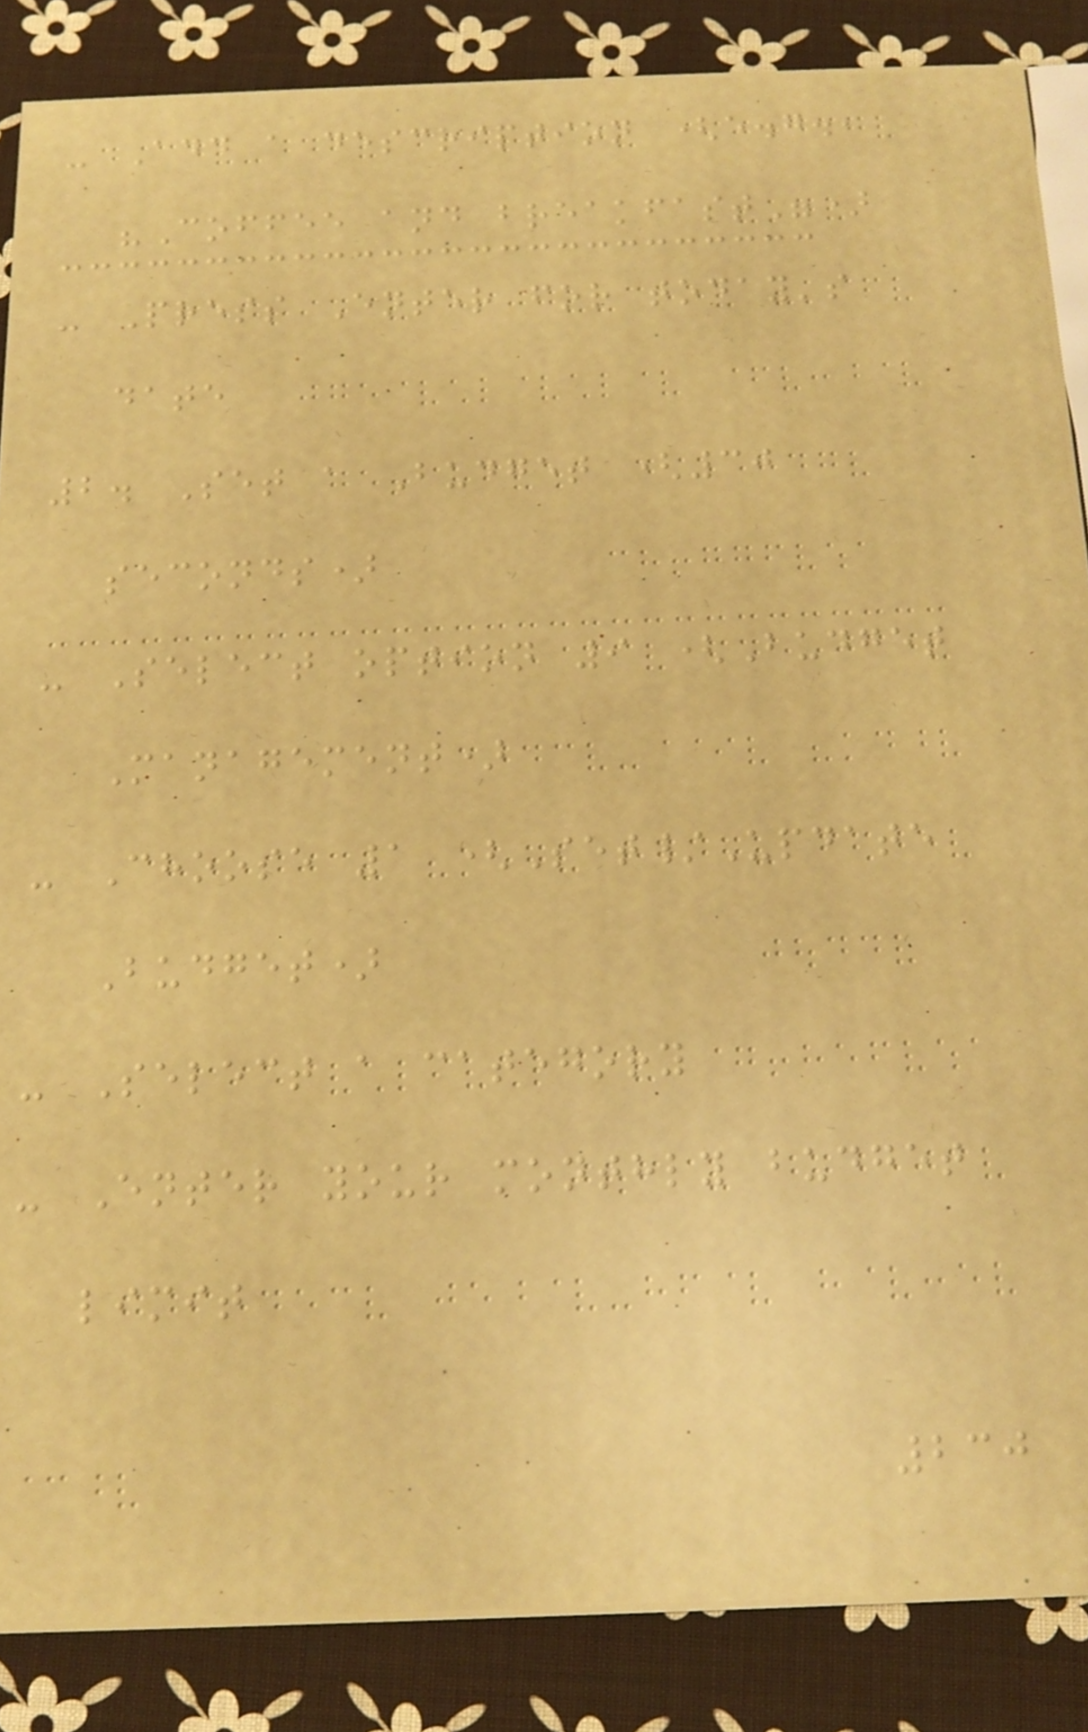- Add a description (e.g.,
"Coffee and breakfast")
- Press Enter for today's
date
2. Set a Budget (30
seconds)
- Select option 9 (Budget
Management)
- Choose 1 (Set/Update
Budget)
- Select a category
- Enter your monthly budget
limit
230
